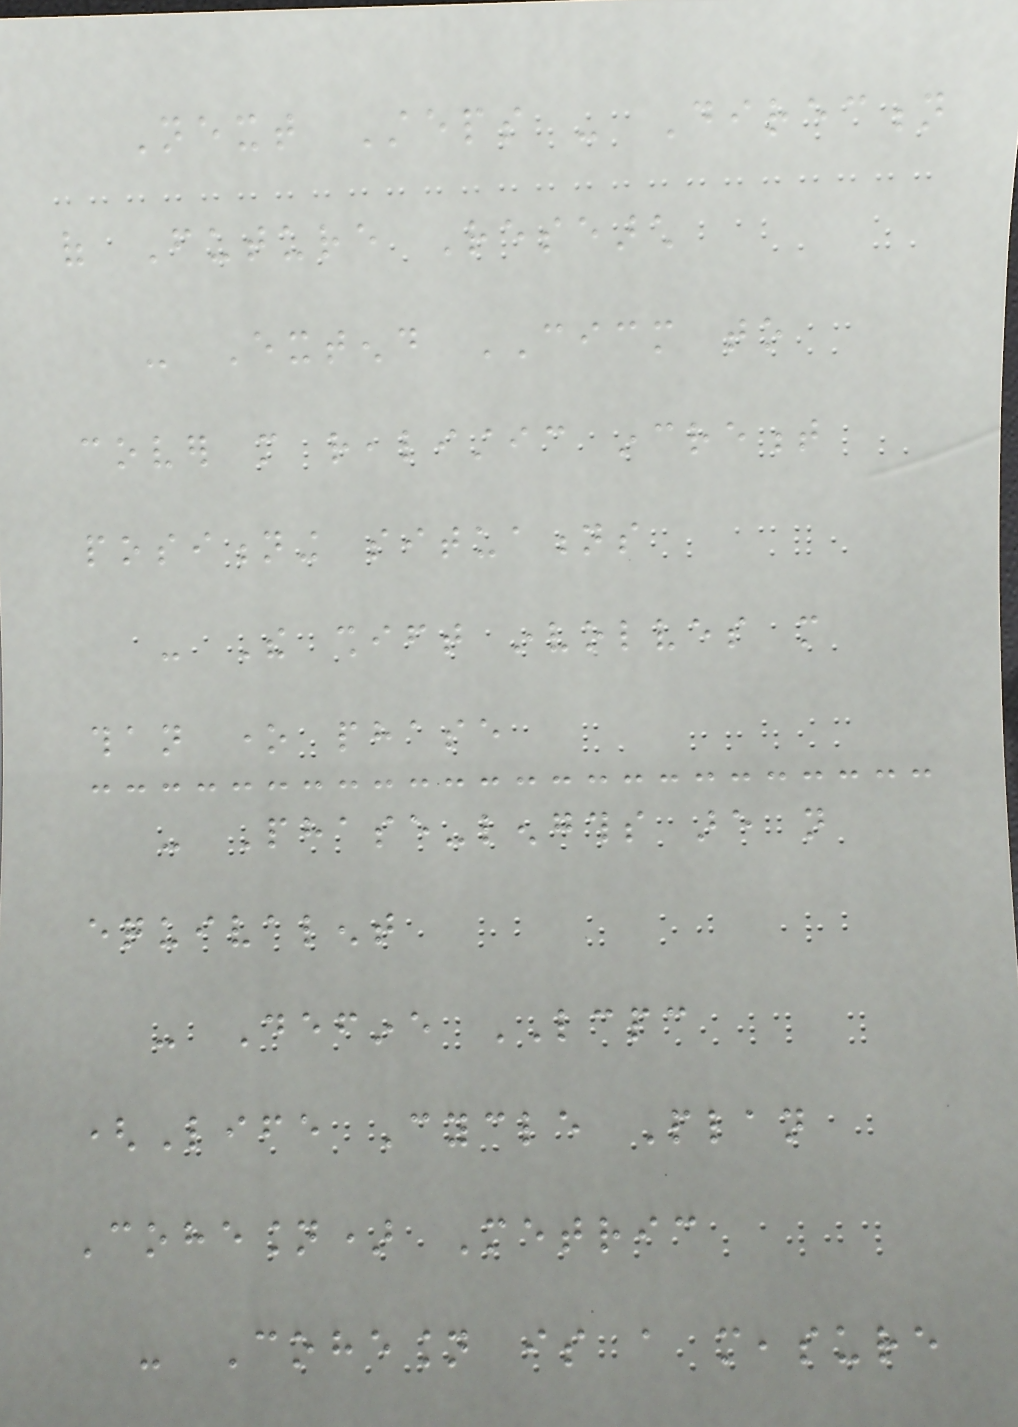Next Steps - Direction
of Future Research
- Extend CICM to
cover more realistic increment
positioning situations
- The shift involves more
than one phase
- Phase-lengths are not
equivalent
- Define LCPC
(Life Cycle Plan
Cohesion) Metric
- Cohesion is a measure
